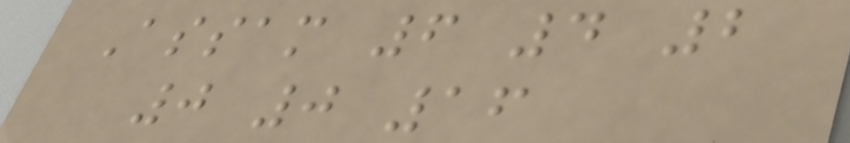Assam 6 4 2
0 0 16
